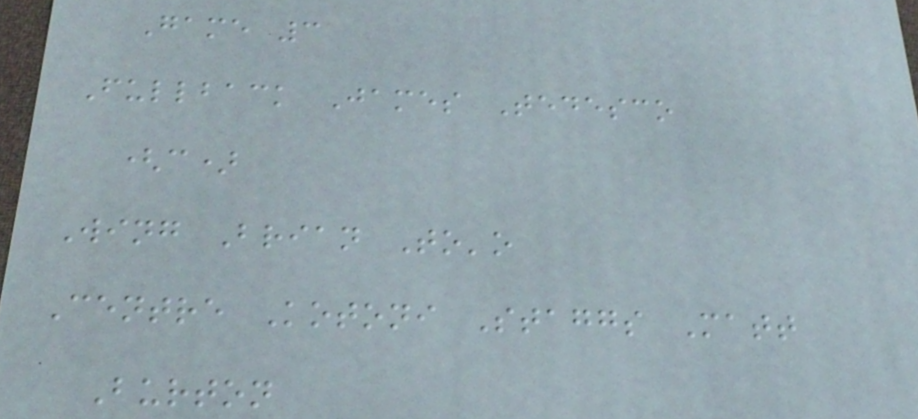Game 3
Fullback James Tedesco
(c)
Wing Brian To'o
Centre Kotoni Staggs Matt
Burton
